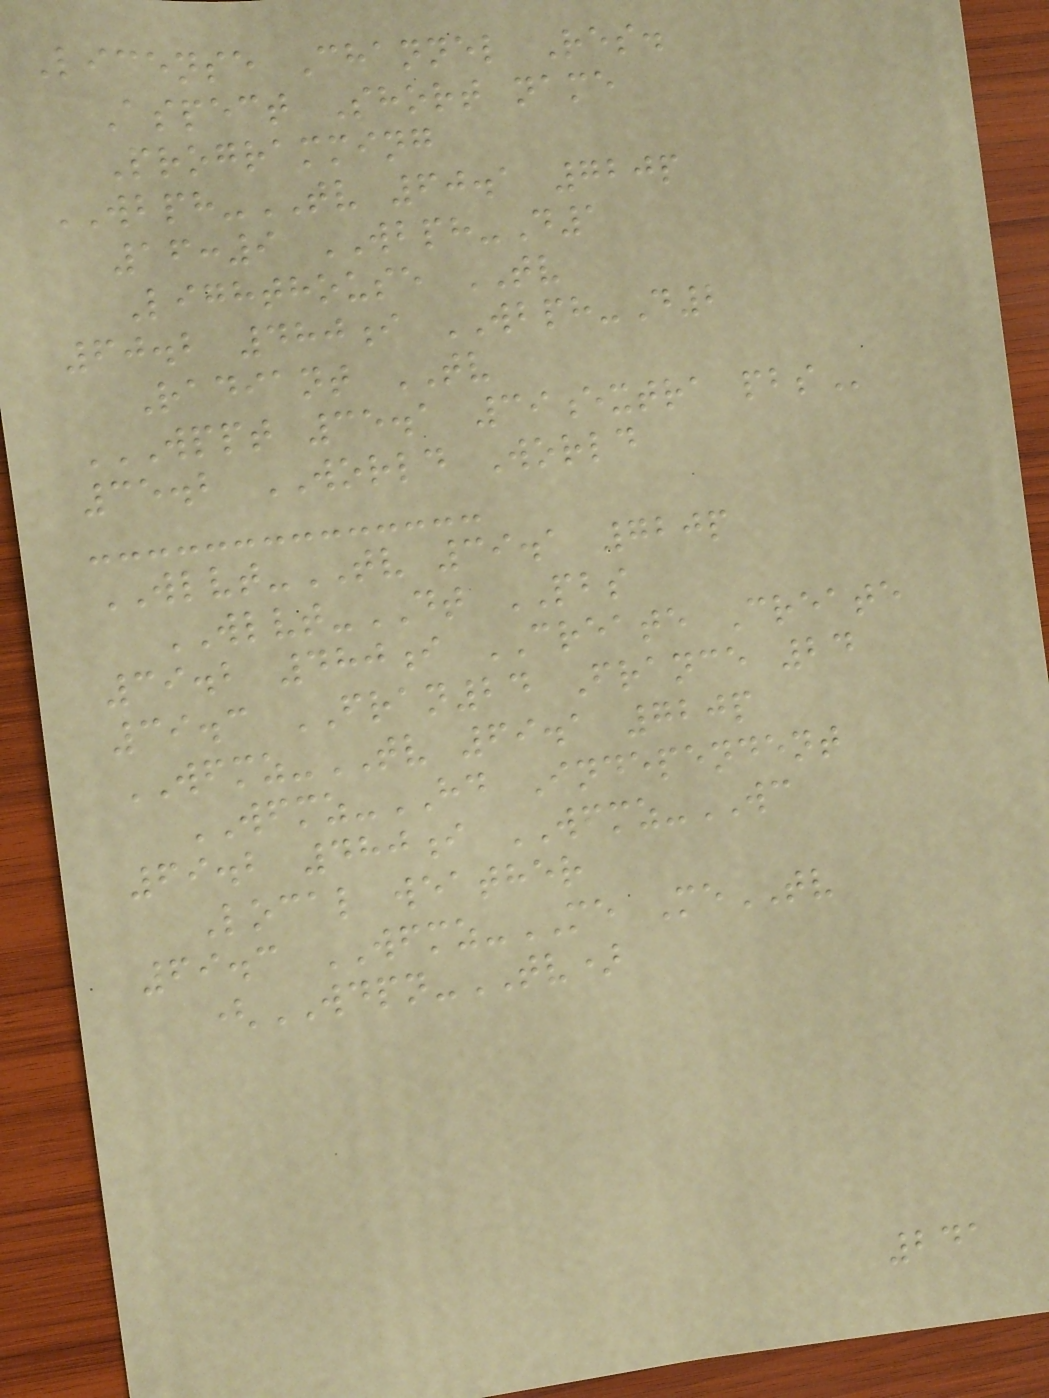License Channel Res.
Aspect Short name
Programming
WBPH-TV 60.1 720p
16:9 WBPH-D1
Lighthouse TV
60.2 480i WBPH-D2
Radiant TV
WPPT 35.1 39EXTRA PBS
35.2 WORLD World
WLVT-TV 39.1 720p
WLVT-DT PBS
39.2 480i CREATE Create
39.3 FRAN24 France 24
WFMZ-TV 69.1 720p
WFMZ-HD Independent
69.2 480i WFMZ-WC
Local weather
69.3 WFMZ-ME MeTV
(WDPN-TV)
241
